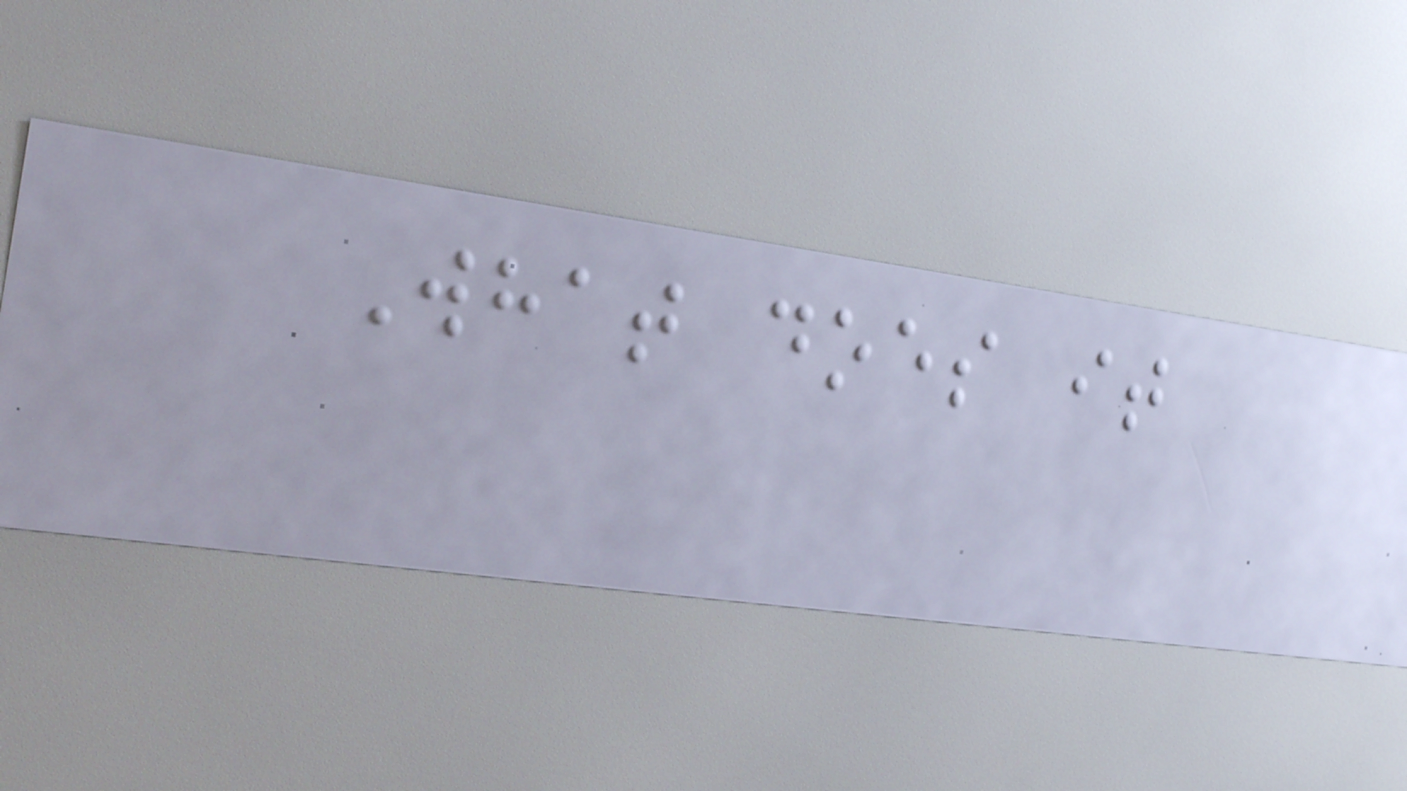What does it
